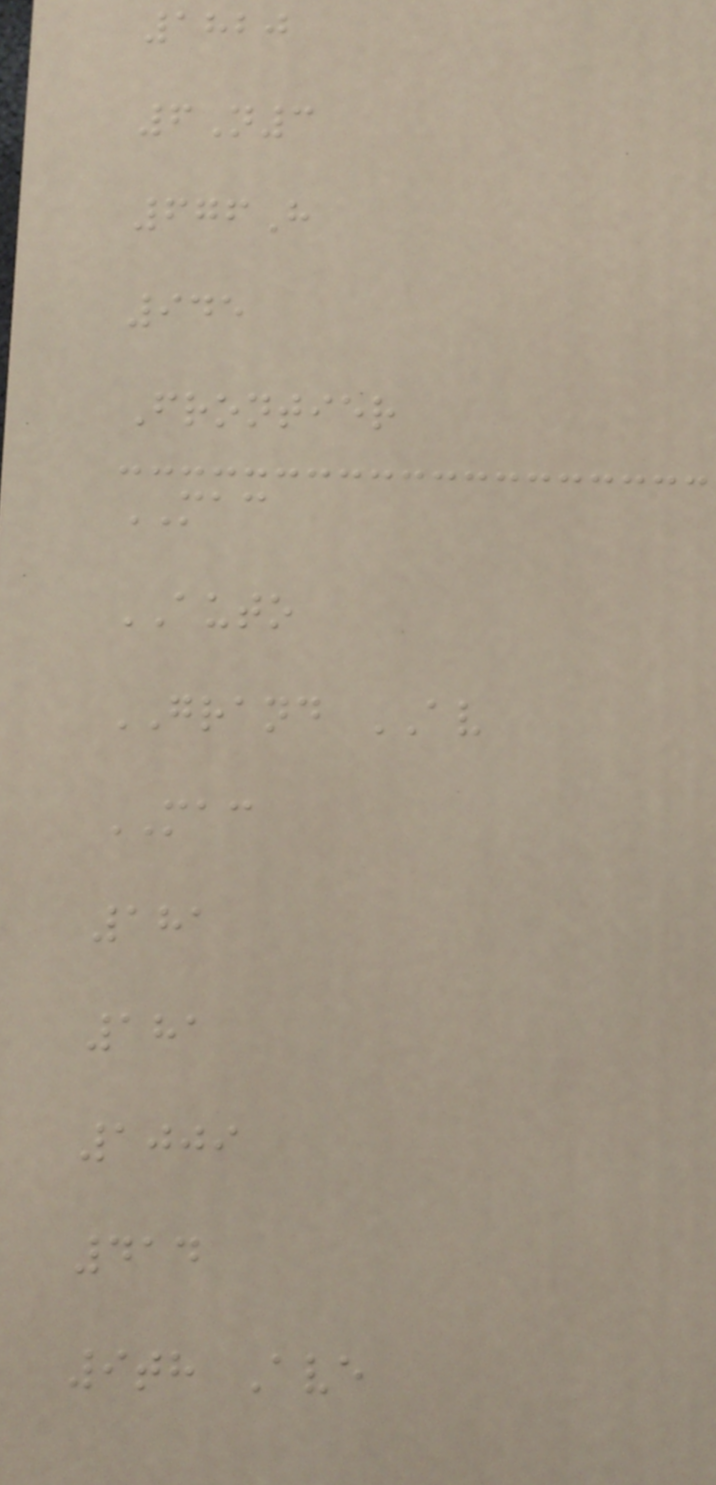1820
6N3
676H
945
Frontier
MAC
AUTO
GRAND AV
MAC
181
181
1009
414
9th Ave
